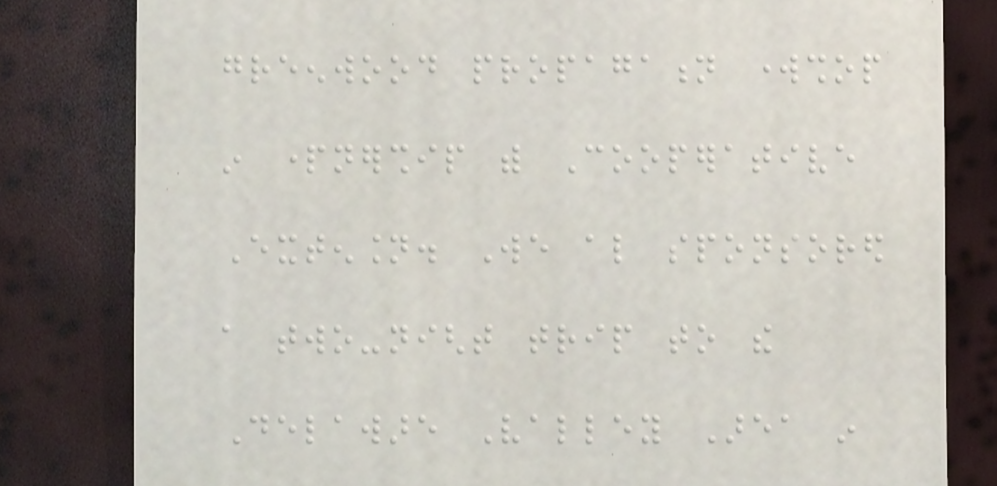greenwood propagation workshop
in partnership with Cooperative
Extension. We also sponsored
a two-night trip to the
Delaware Valley Area in
